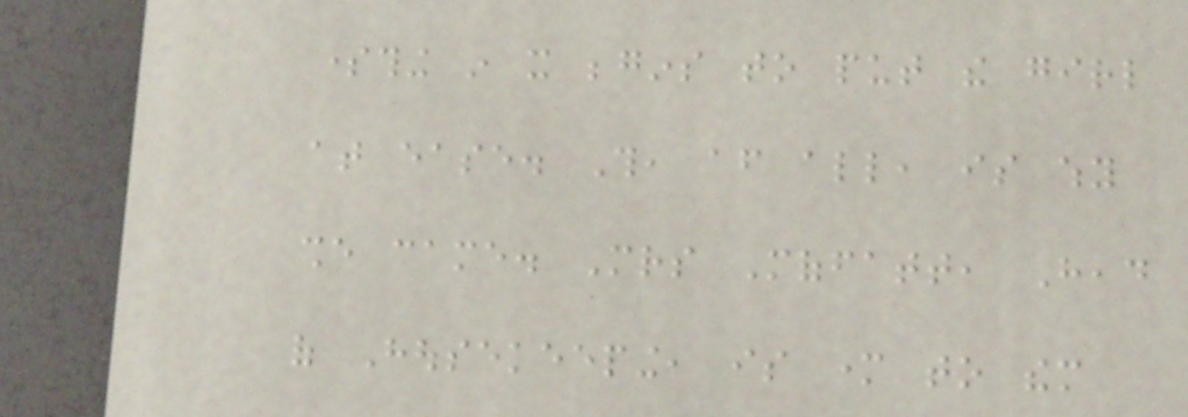something in it begins to put the girl
at ease. This, after all, is why
she came. Mrs Moffatt, Head
of Housekeeping, is mother to them
